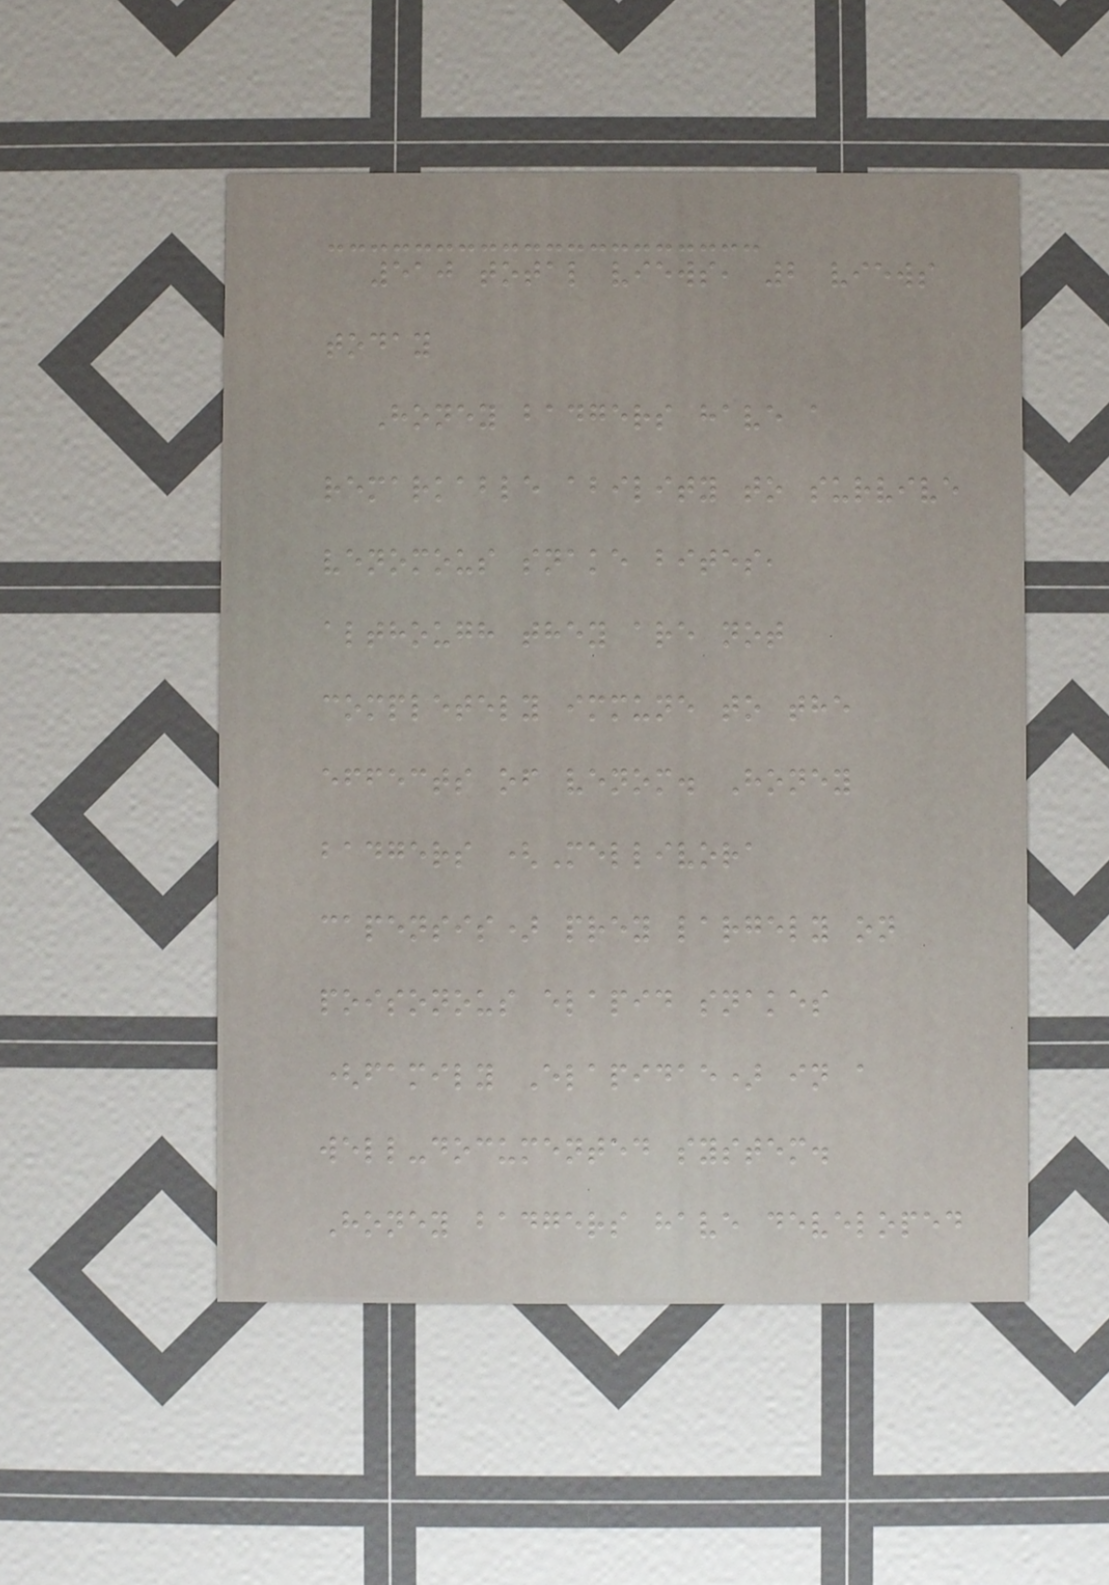510 total views, 2 views
today
Honey badgers have a
remarkable ability to survive
venomous snake bites,
although they are not
completely immune to the
effects of venom. Honey
badgers (Mellivora
capensis) prey largely on
poisonous elapid snakes
(family Elapidae) in a
well-documented system.
Honey badgers have developed
